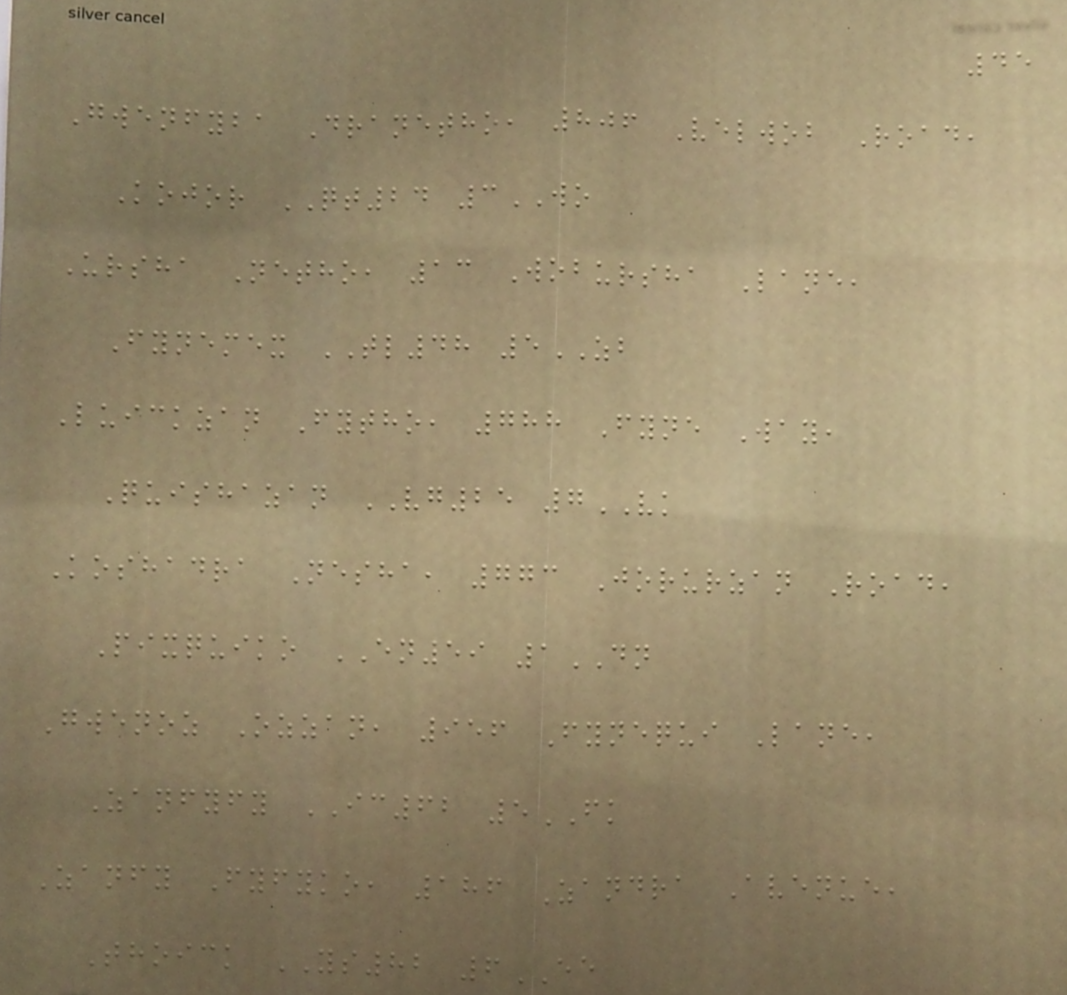45
Gwenfyba Dranetho, 806 Velwob Road,
Kojor QT24 3WO
Ursha Netho, 13 Wobursha Lane,
Fynemex TL48 5ZB
Luickzan Fytho, 788 Fyne Way,
Quishazan VG25 7VK
Koshadra Nesha, 773 Jorurzan Road,
Pixquiko EN59 1DN
Gwenoz Ozzan, 956 Fynequi Lane,
Zanfyfy IC62 5FK
Zanfy Fyfyko, 186 Zandra Avenue,
Thoick YS82 6EE
